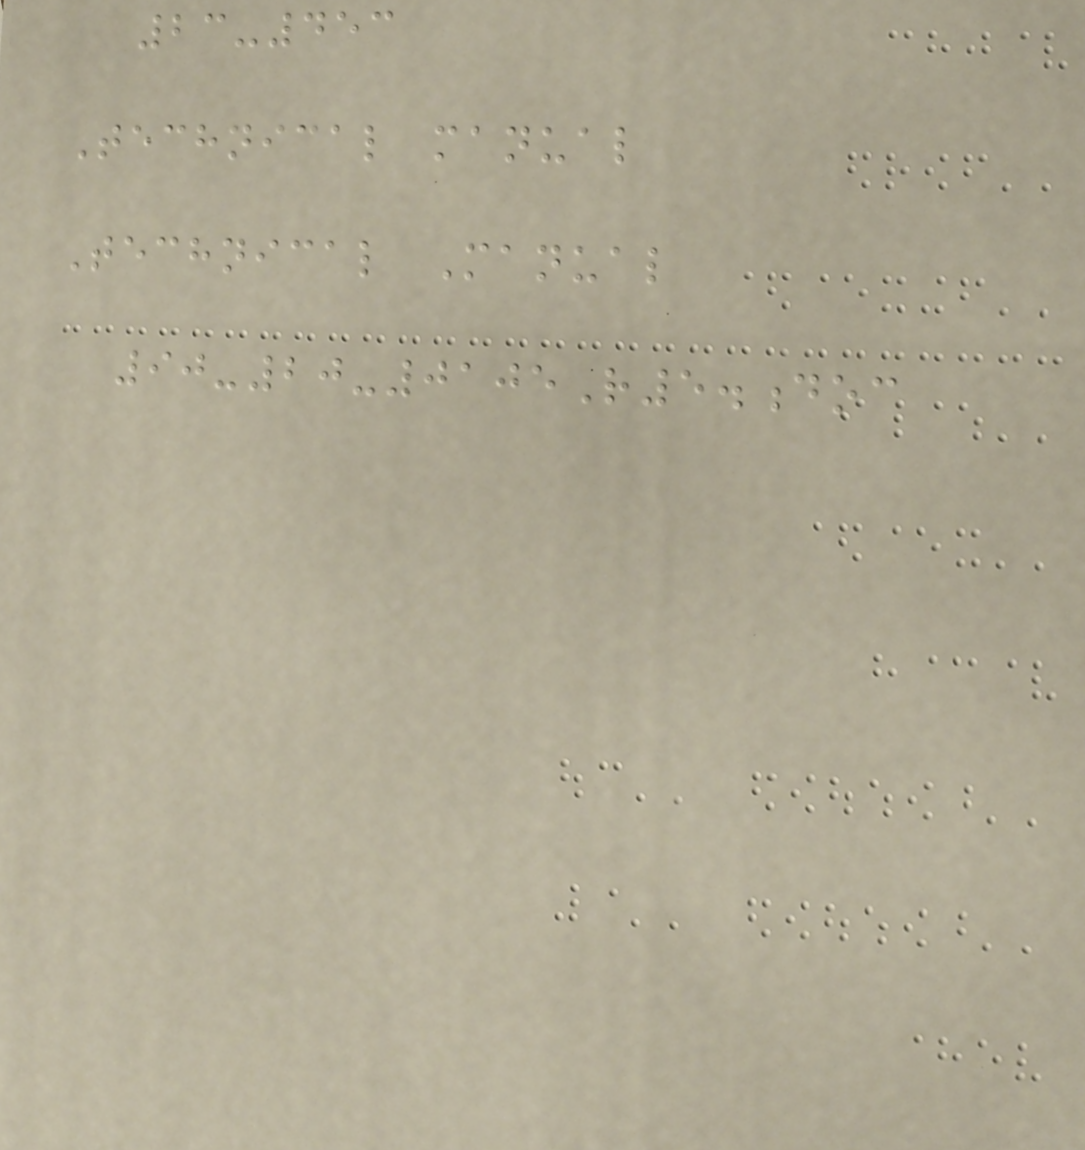23-453
Technical manual
Technical Manual
90-20-0105R5.doc
